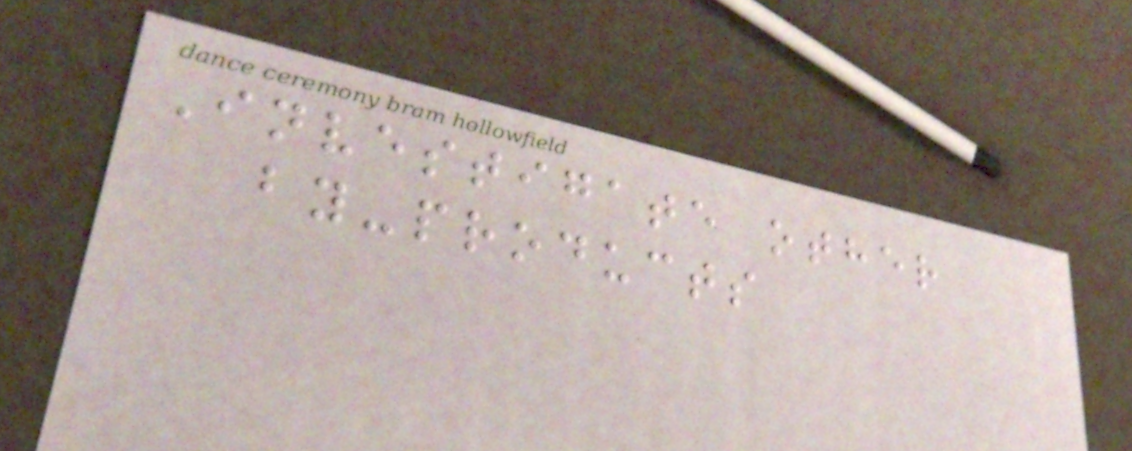Investigate other
by-products
